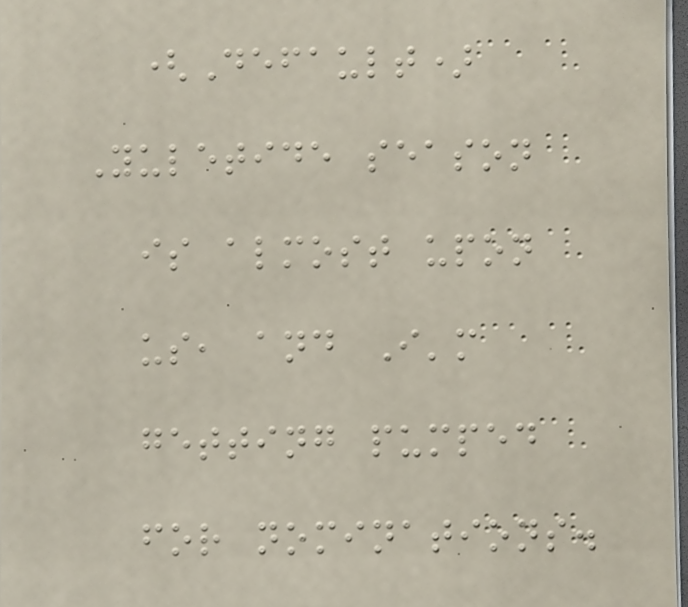(Default)
Yuletide season
is almost upon
us, and I'm
getting pumped
for nominations.
